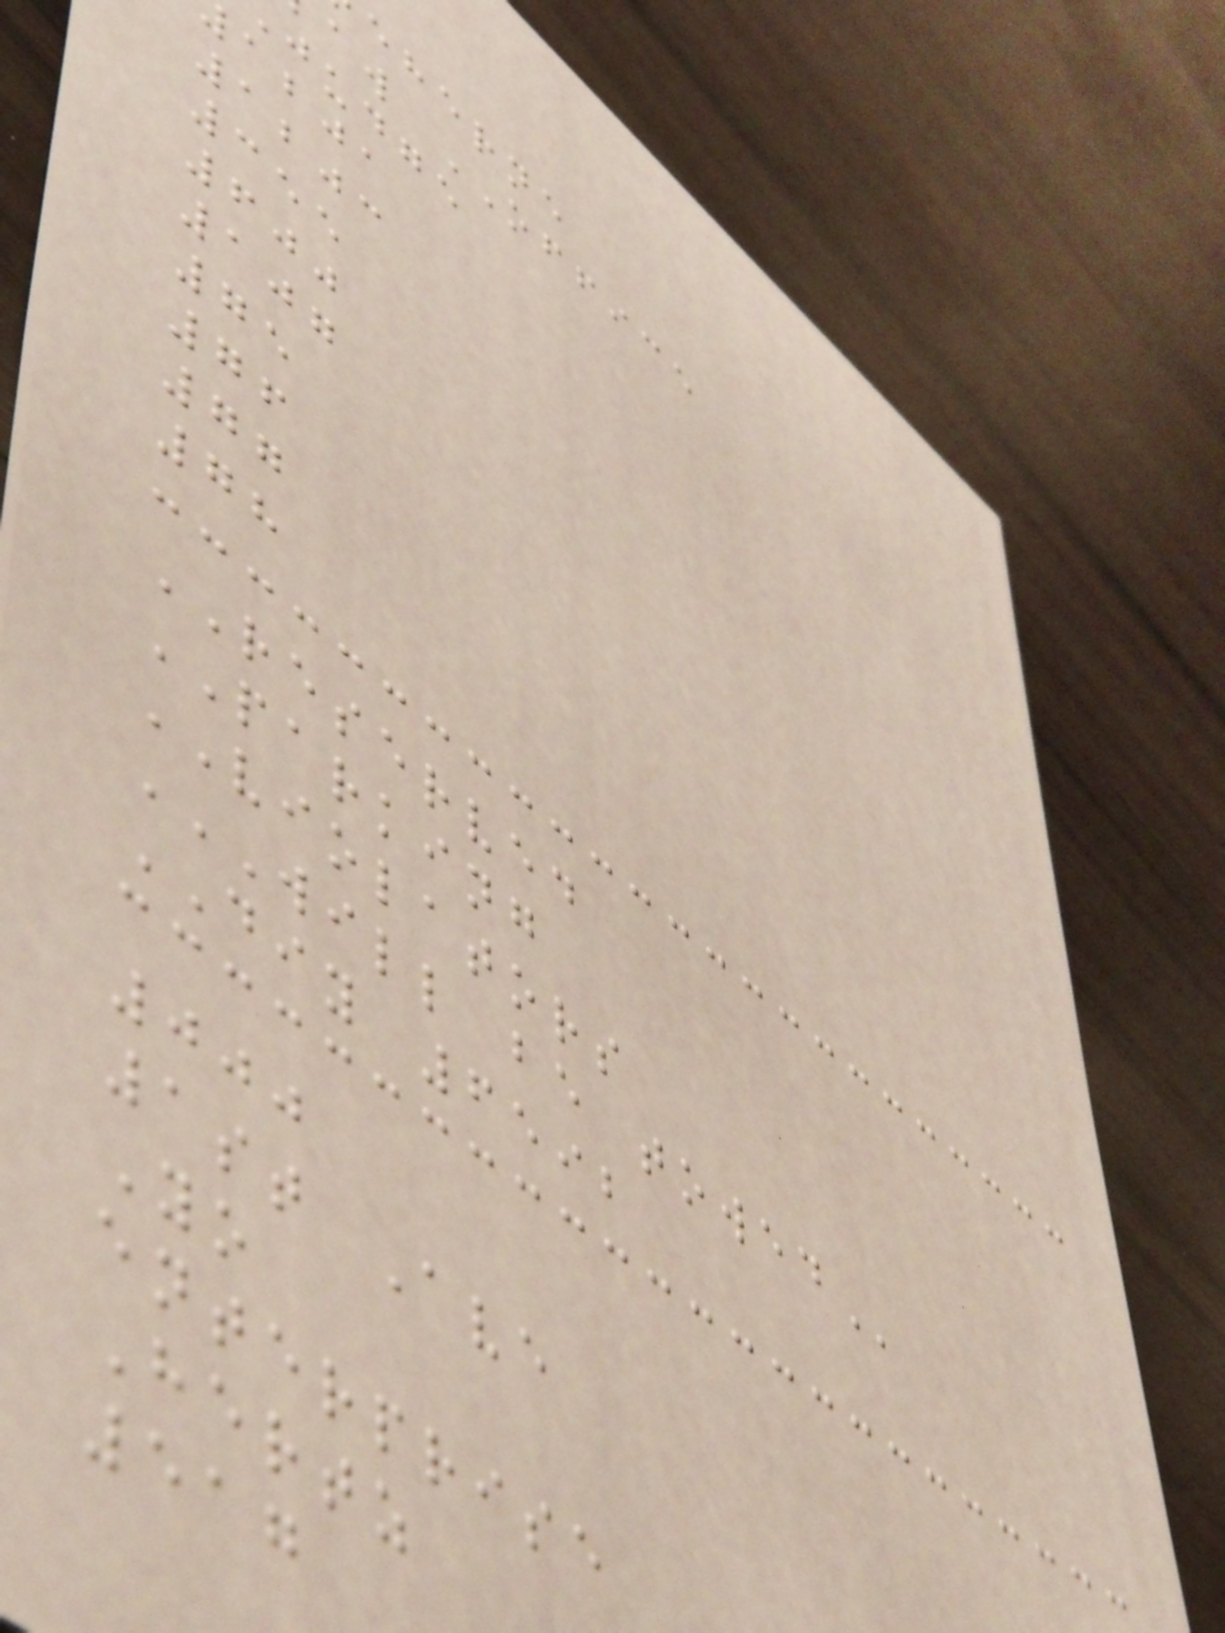eherne
aw OFFICE
judge
abja
1203
355
600
107
75
76
77
78
RESERVED
PARKING
VIOLATORS
WILL BE TOWED
DIY 6592
000
1st Ave
Yo
enterprise
Hertz
517
